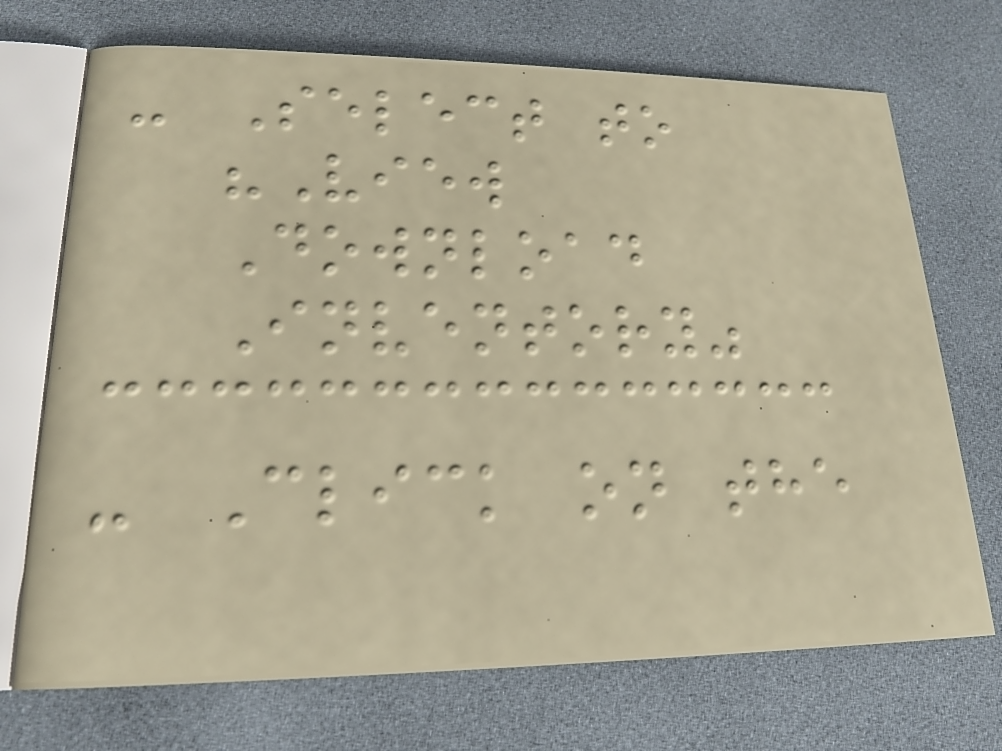- Select to
"View
Download
Inventory"
- Click on the
